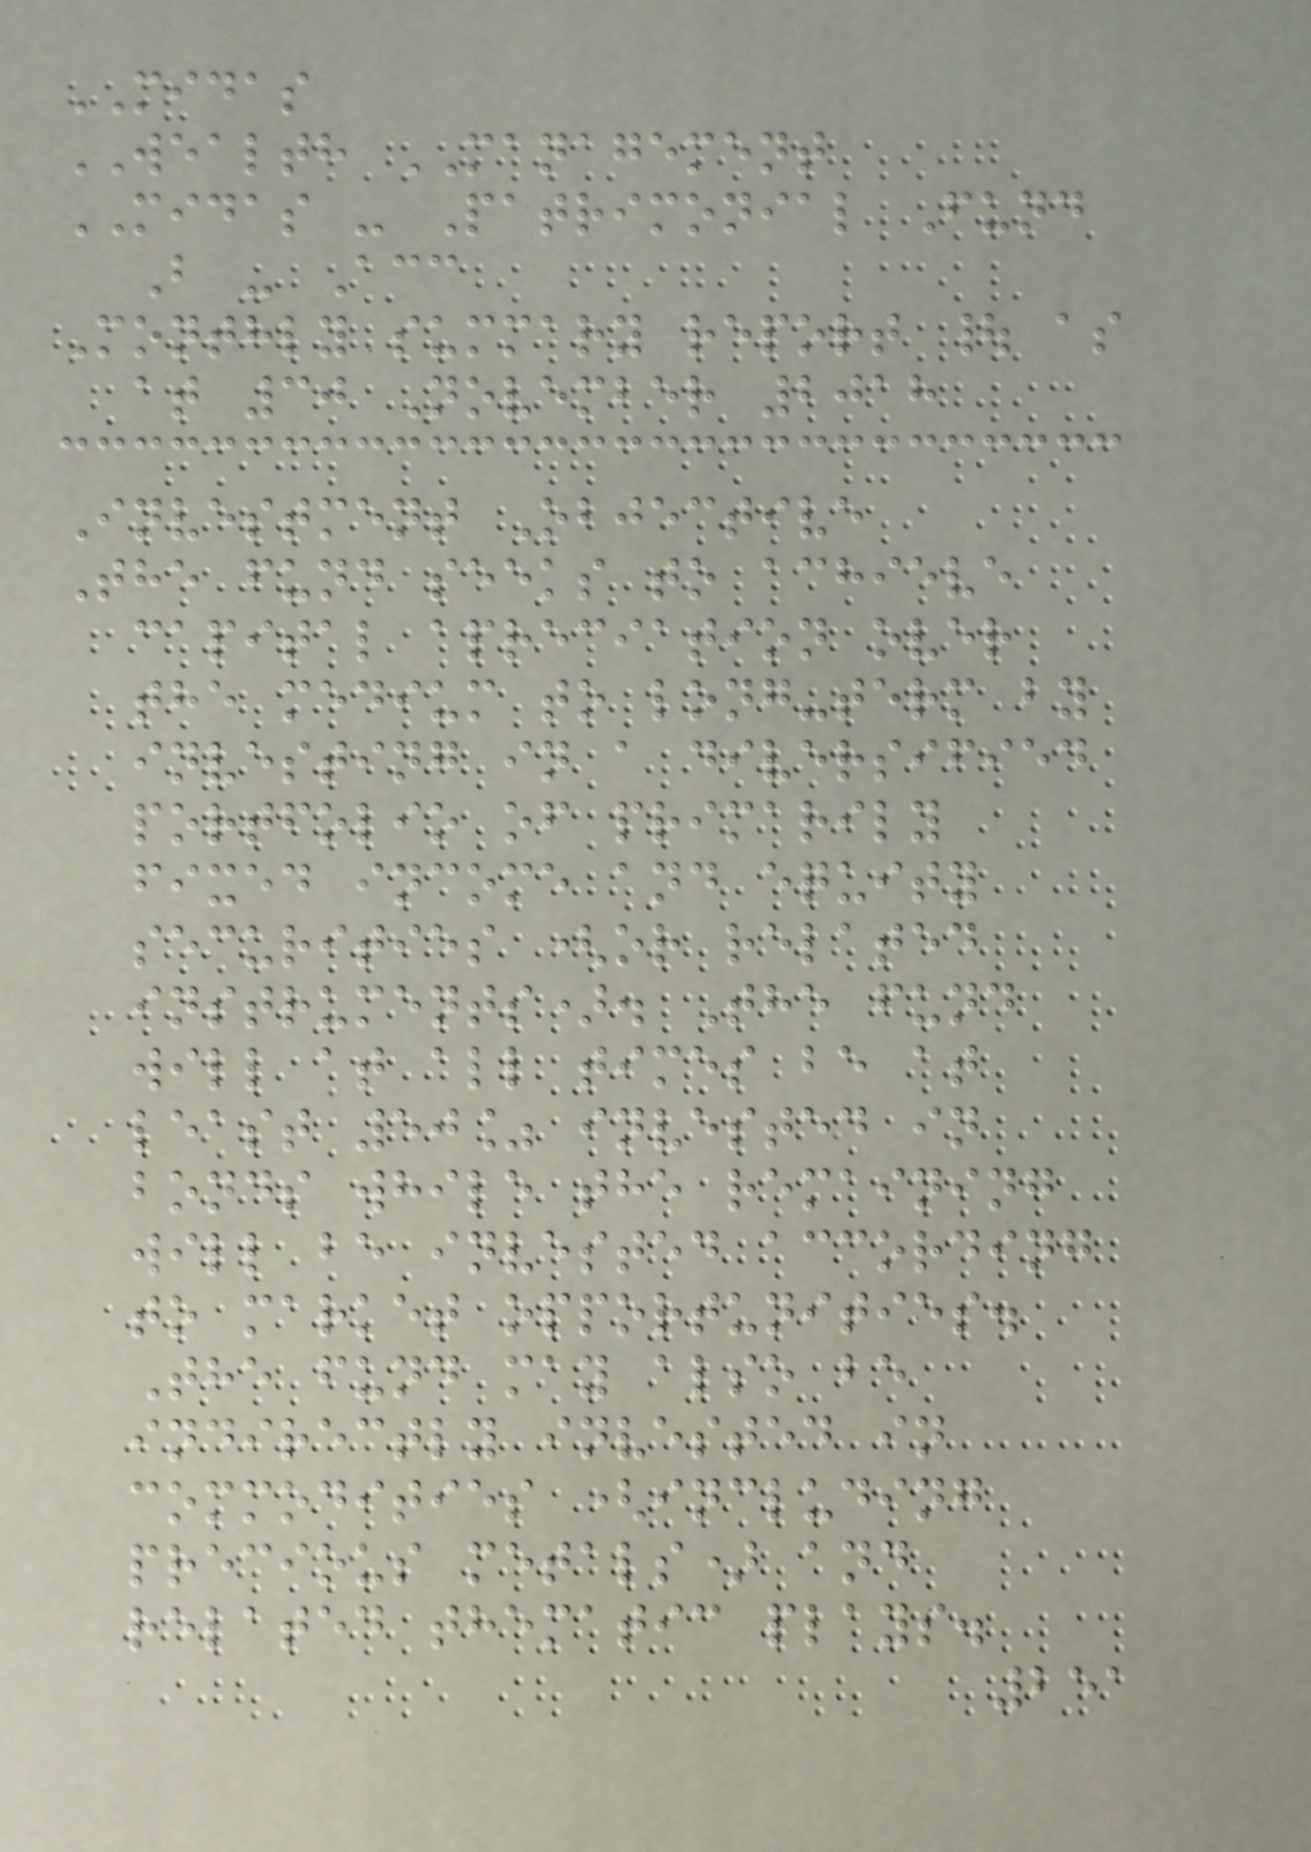MIDAS
WEALTH MANAGEMENT
MIDAS - Patrimonial Fund
B - Acc
Monthly summary report | as
at 30 November 2018
Investment Objective
The fund seeks to achieve
capital apreciation over
the medium to long-term by
investing in a diversified
portfolio of primarily
fixed income and equity
securities (or related
instruments). The fund
will at all times be at
least 50% invested in
bonds while the remaining
will be invested according
to market opportunities.
The fund may also be
indirectly invested in
commodities (including
precious metals) and
related thematic plays.
251
